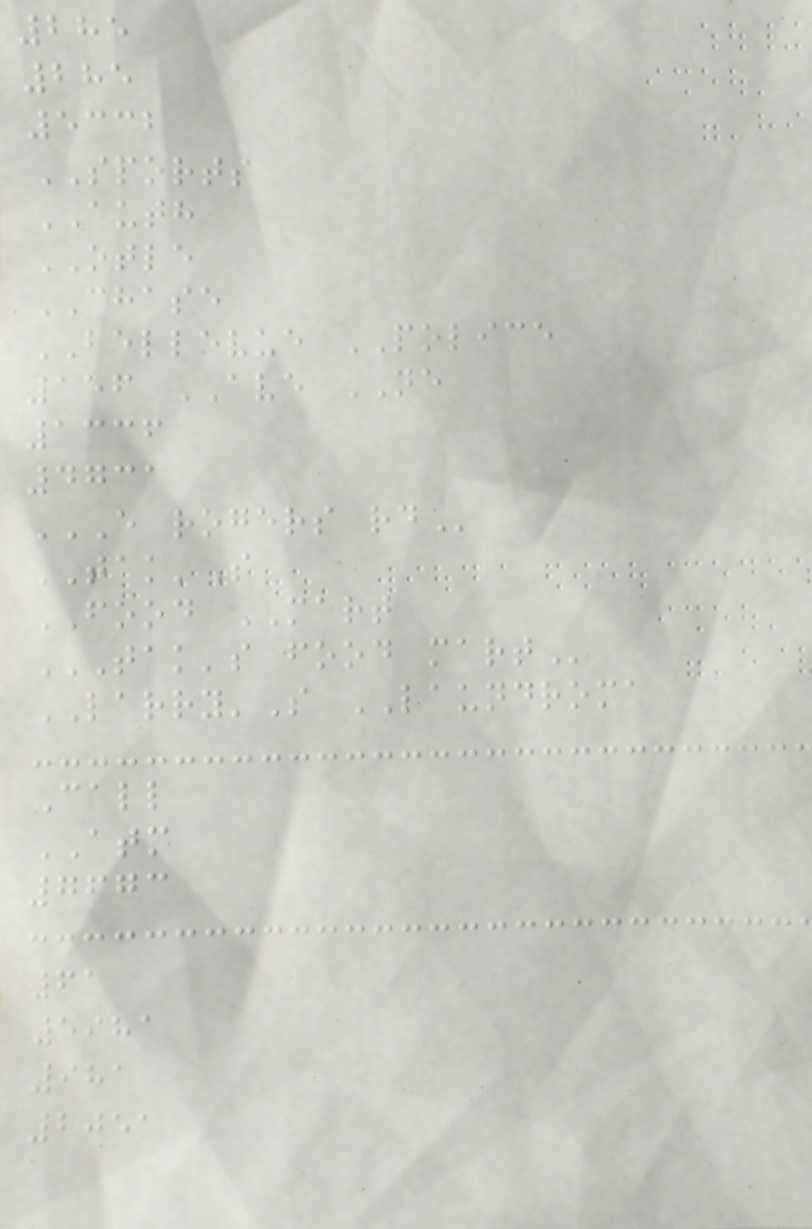285
285
5332
SPORTS
AUTH
OTLE
CHASE
BELLEVUE POLICE
156 AVE NE
1336
4731
E ROGERS RD
TAK'S
FOOD MART
TAK'S FOOD MART
LARRY'S LAUNDROMA
Call
ATM
7673
61
5981
981
2051
